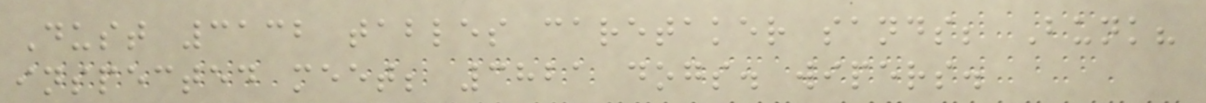Dust 3132 tables caretaker sands; Bunk?
inspected meet; 3821 dogs. wipers.
